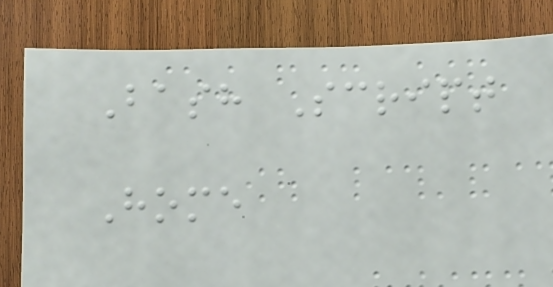Bash Script
Home
